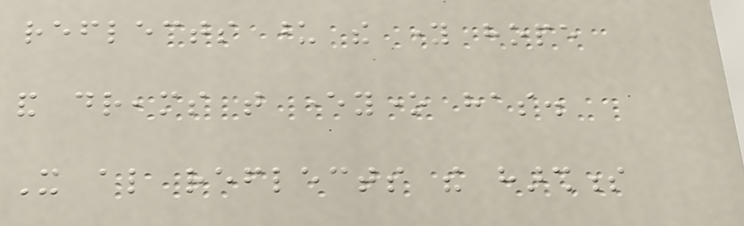reflects upon the young hope
and dreams that everyone has.
It also reflects the harshness
